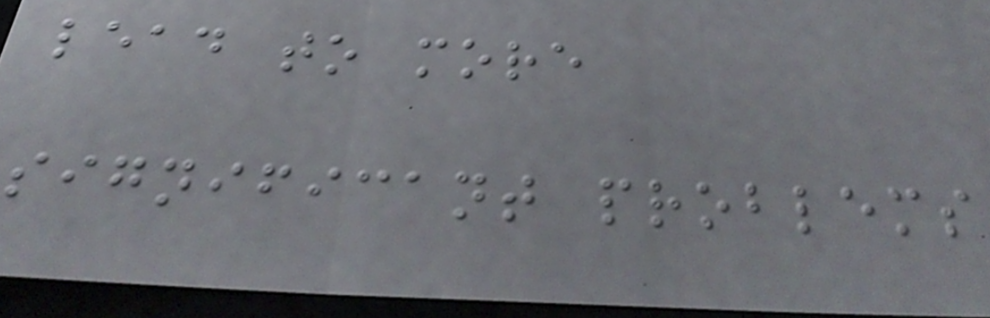lead to more
significant problems
